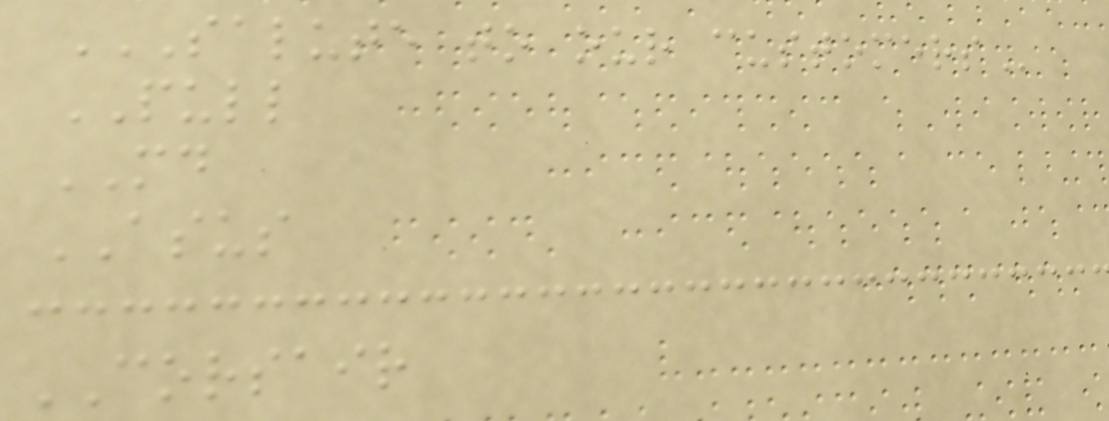SALUTE TO OUR CUSTOMERS
PULL
MD
ASUS
CORSAIR
